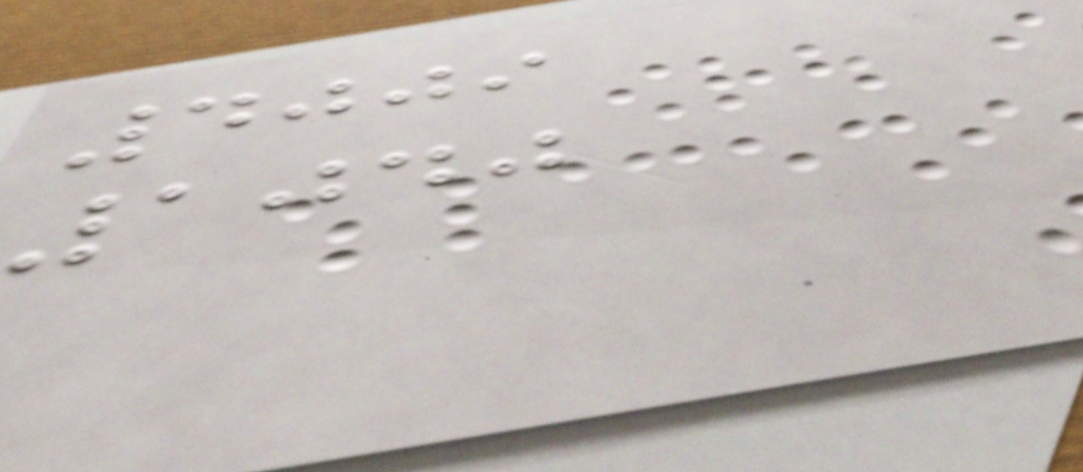4009
1040
